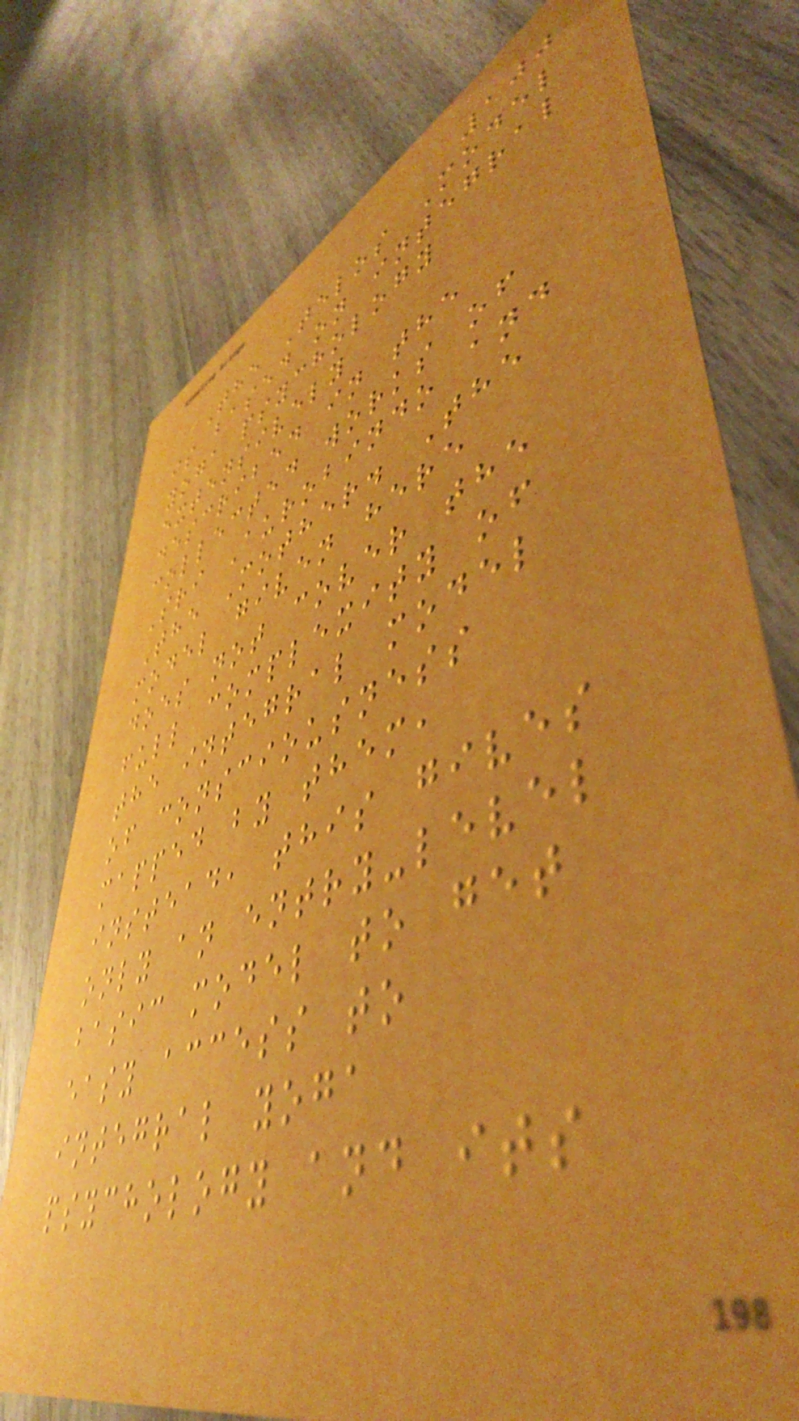100
The Telos Model
is based on integral
yoga psychology
extensively
described in the
collected works of
Sri Aurobindo and
The Mother. The
model given here
does not cover the
full complexity of
the integral model
of consciousness
mapped by them,
instead, this gives
only an entry-level
basic model to get
easy access to
integral yoga
psychology and its
